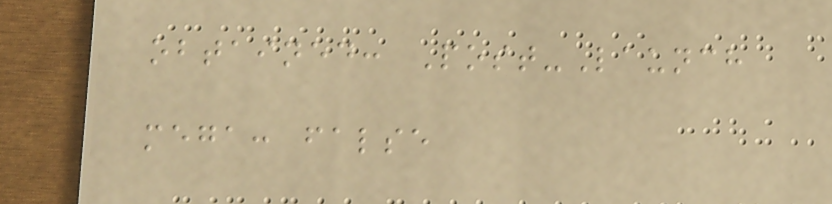obtained: Post-Launch
mega: false
